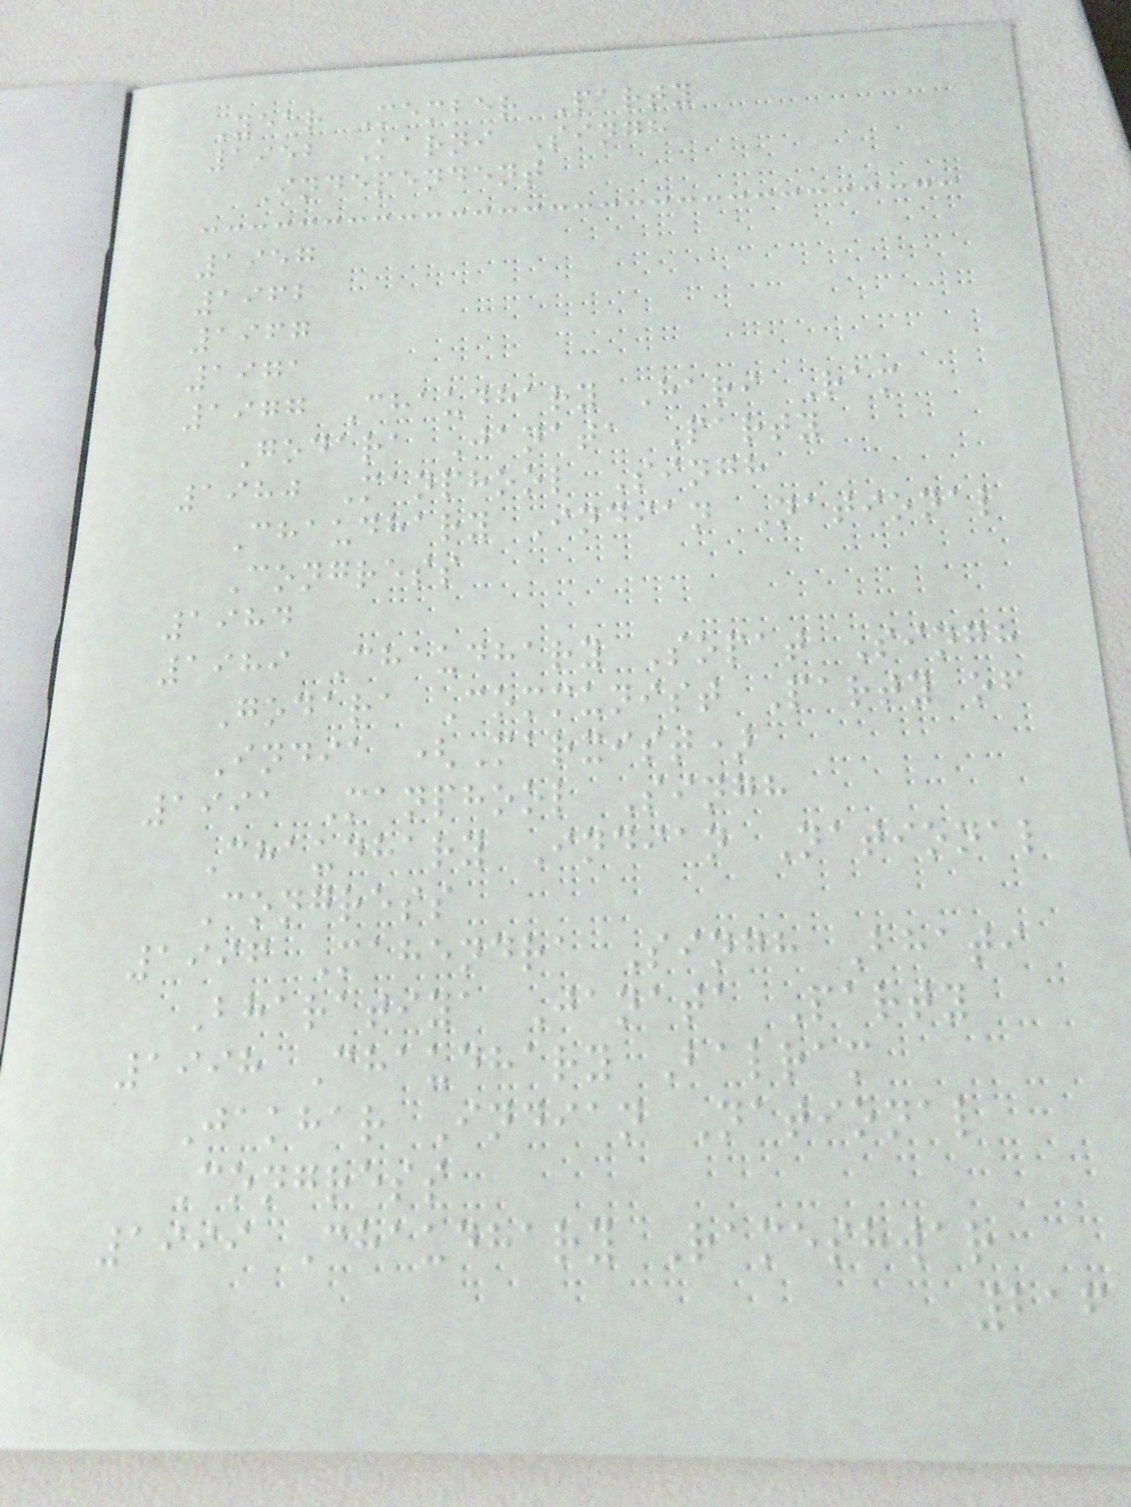Year Member Party
1952 Karni Singh
Independent
1957
1962
1967
1971
1977 Chaudhary Hari Ram
Godara Janata Party
1980 Manphool Singh
Chaudhary Indian National
Congress
1984
1989 Chaudhary Sopat Singh
Godara Communist Party of
India (Marxist)
1991 Manphool Singh
Chaudhary Indian National
Congress
1996 Mahendra Singh Bhati
Bharatiya Janata Party
1998 Chaudhary Balram
Jakhar Indian National
Congress
1999 Chaudhary Rameshwar
216
